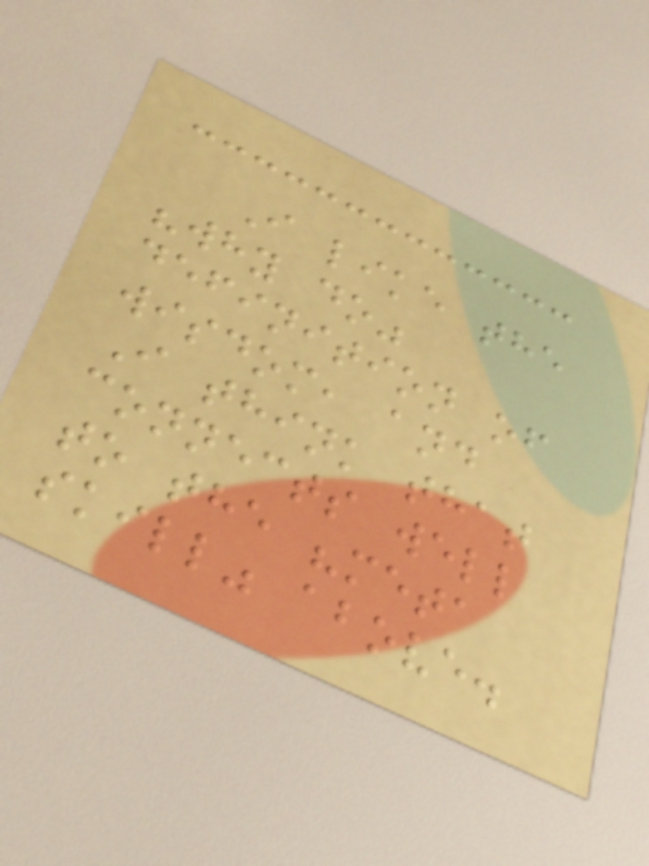I like the
"why do"
definition of
wisdom, and
I think that
connects well
to the "meta
skill" above.
